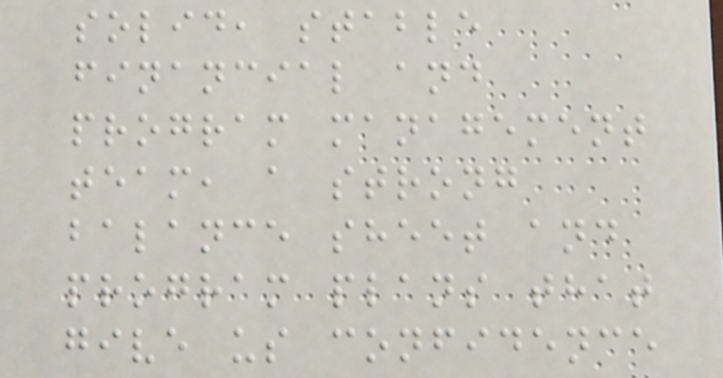solid, stable
financial and
program management
team, a strong
balance sheet and
program plans that
give us confidence
